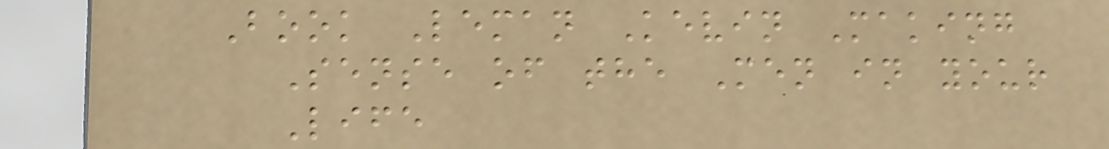Book Leman Kevin Making
Sense of the Men in your
Life
